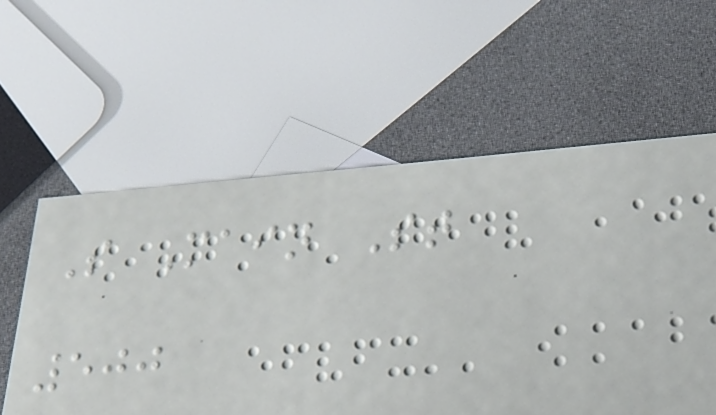S Main St
500
